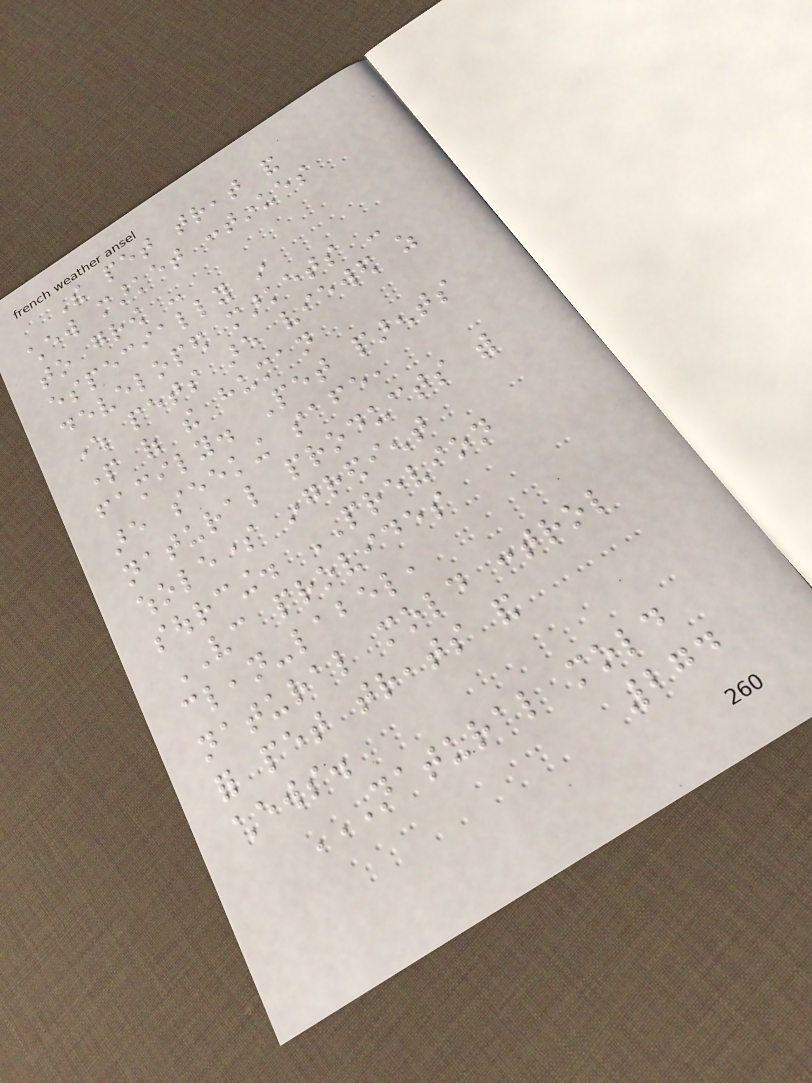The pet treat and
chew market continues
to grow -
especially in
developed markets -
where pets are viewed as
part of the human
family. Pet parents
are seeking safe,
natural products with
wholesome ingredient
sourcing. PREVION
VC provides
clean-label,
natural mold control
for pet treats and
chews.
NATURAL MOLD
274
